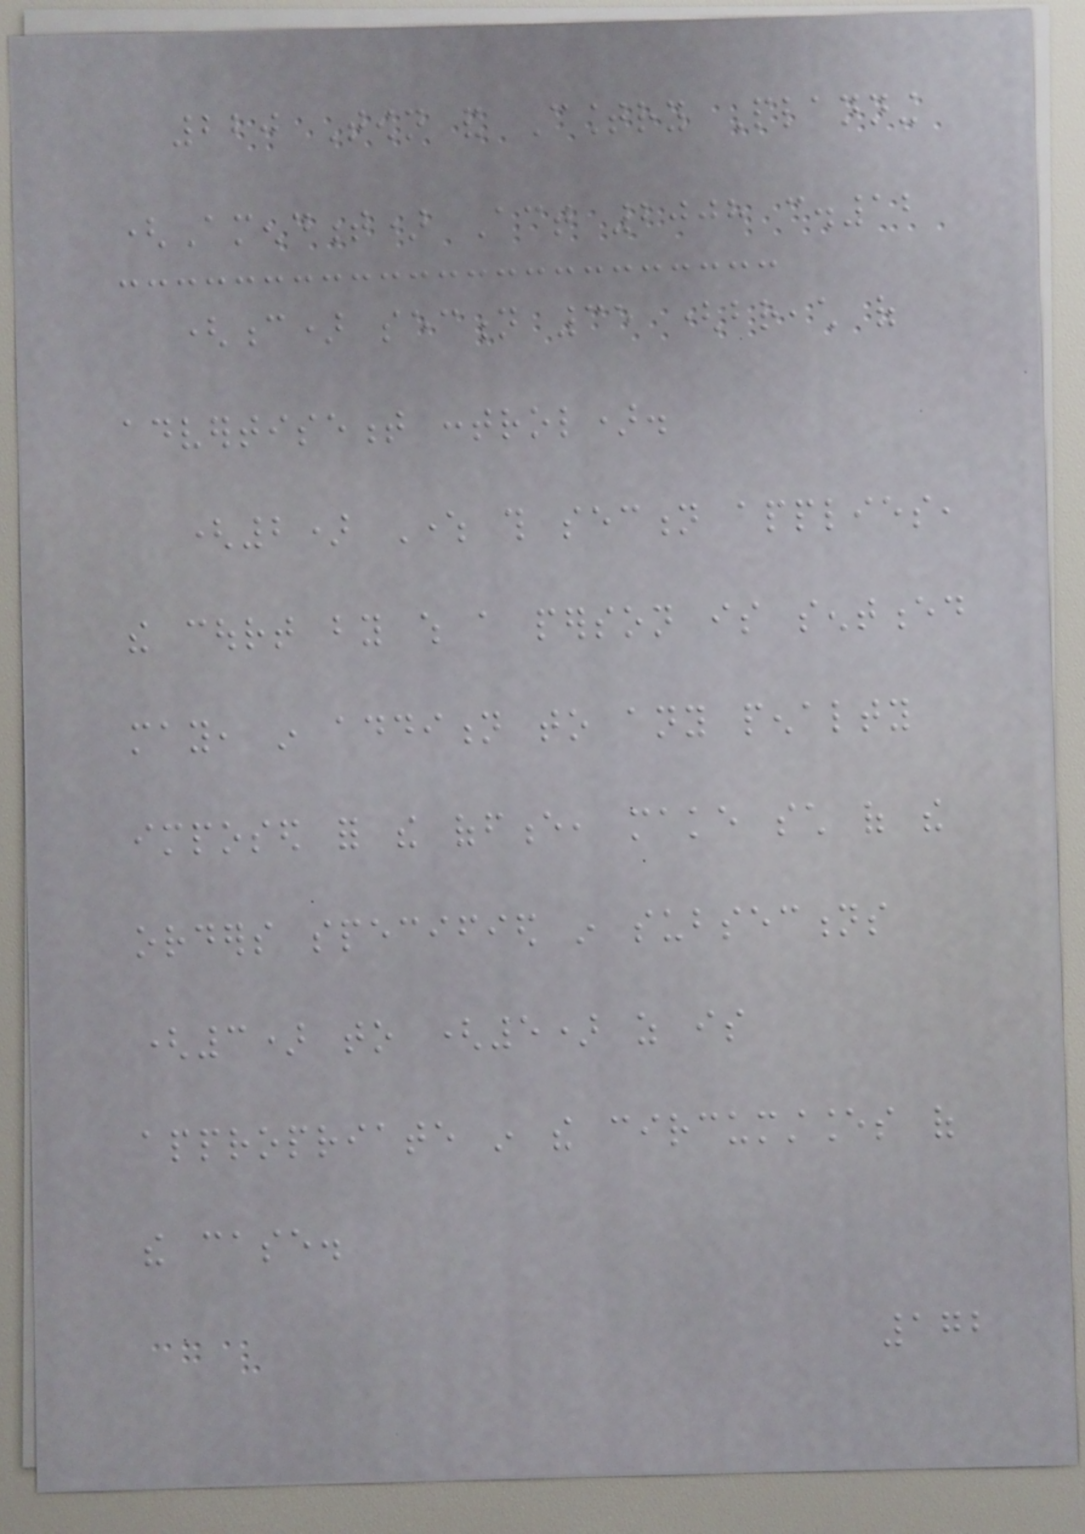220 Town and Country Planning
(Amendment) Act 2008 c.12
(c) section 35 (breach of
advertisement control).
(2) Where this section applies,
the court by which a person is sentenced
may, in addition to any penalty
imposed for the offence, make such of the
orders specified in subsections
(3) to (5) as is
appropriate in the circumstances of
the case.
172
